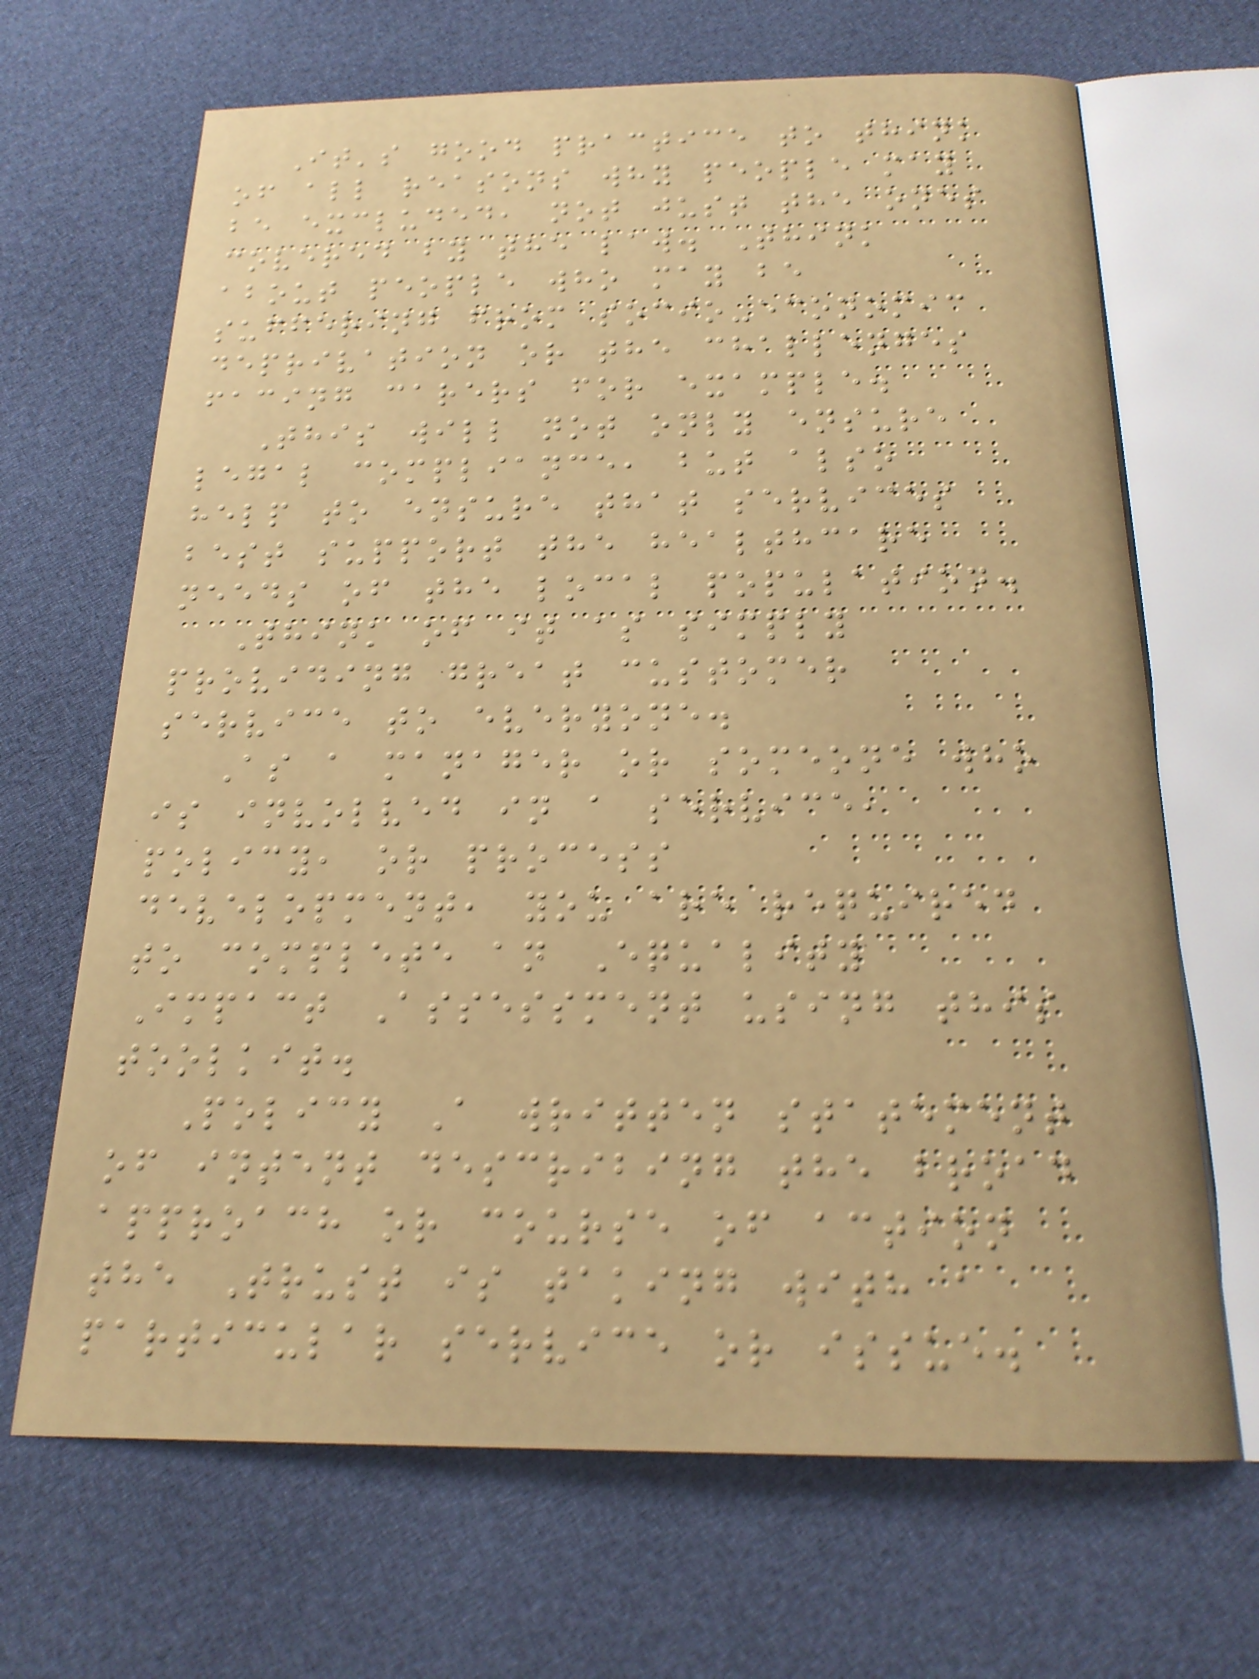It's good practice to think
of all reasons why people may
be excluded, not just the ones
covered by the law. Think
about people who may be
suffering from socio-economic
deprivation or the challenges
facing carers for example.
This will not only ensure
legal compliance, but also
help to ensure that services
best support the healthcare
needs of the local population.
Think of it as simply
providing great customer
service to everyone.
As a manager or someone who
is involved in a service,
policy, or process
development, you are required
to complete an Equality
Impact Assessment using this
toolkit.
Policy A written statement
of intent describing the broad
approach or course of action
the Trust is taking with a
particular service or issue.
